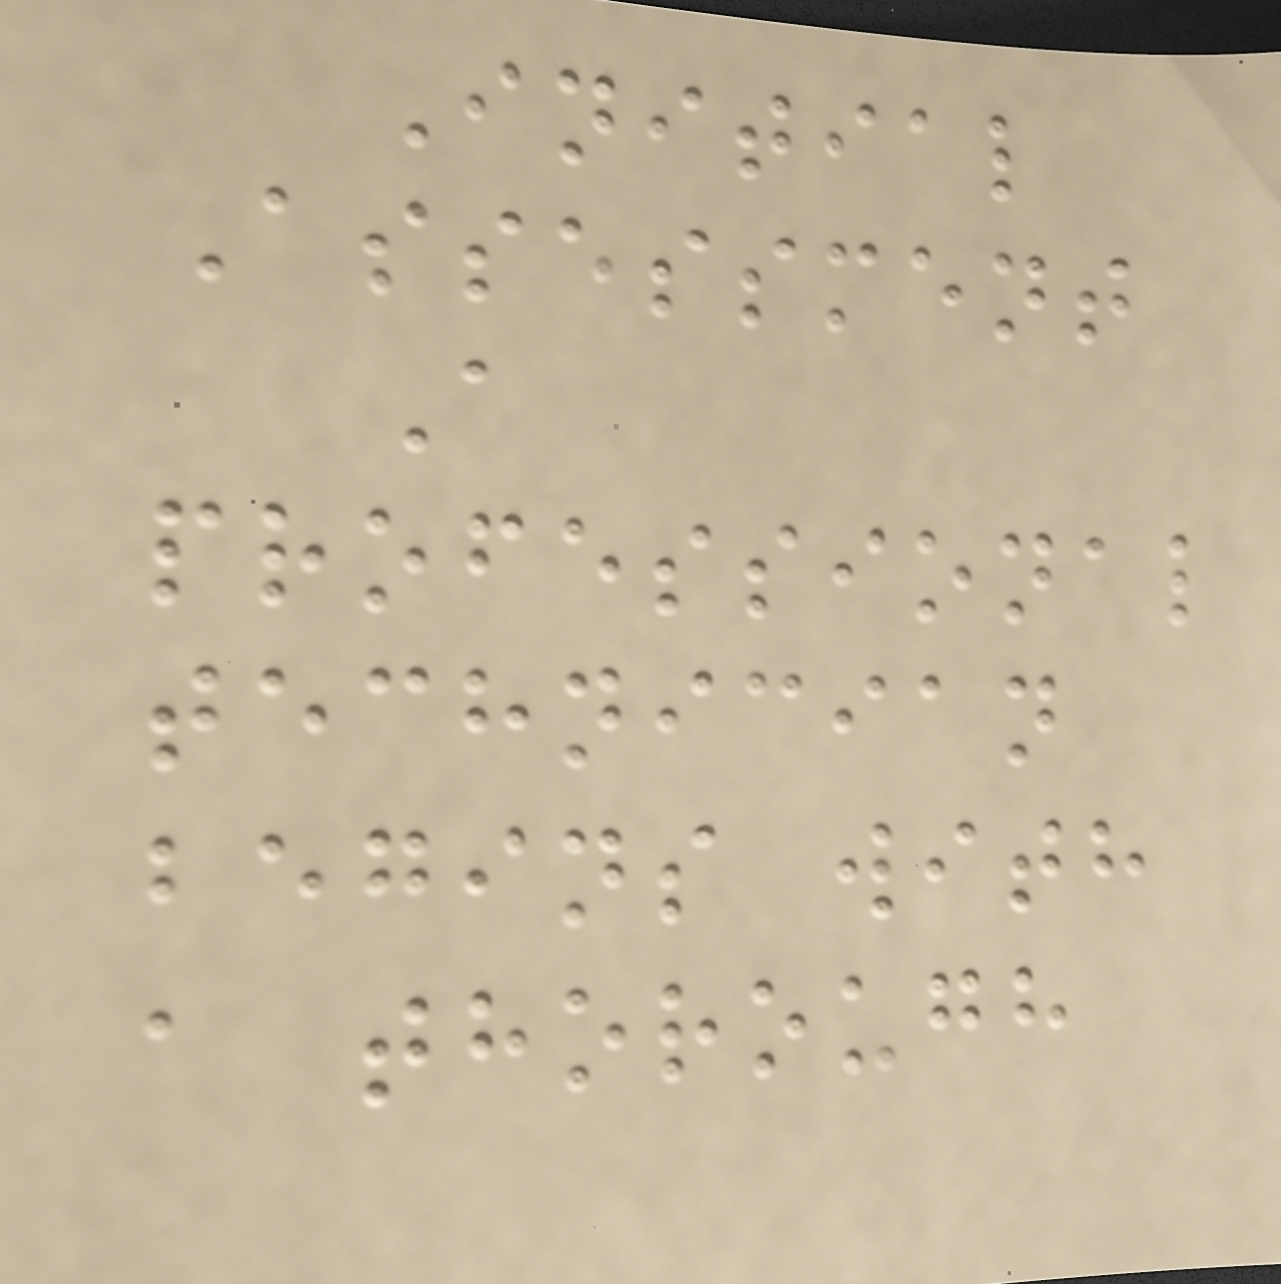Initial
Assessment
A
professional
technician
begins with
a thorough
